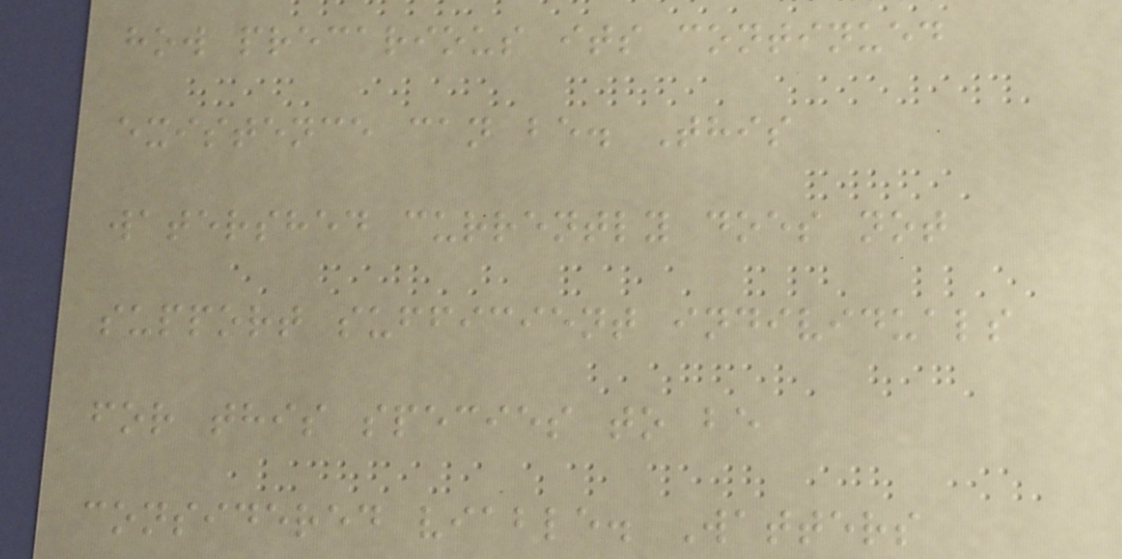how precarious its continued
existence can be. This
watershed currently does not
support sufficient individuals
for this species to be
considered viable. Watters
